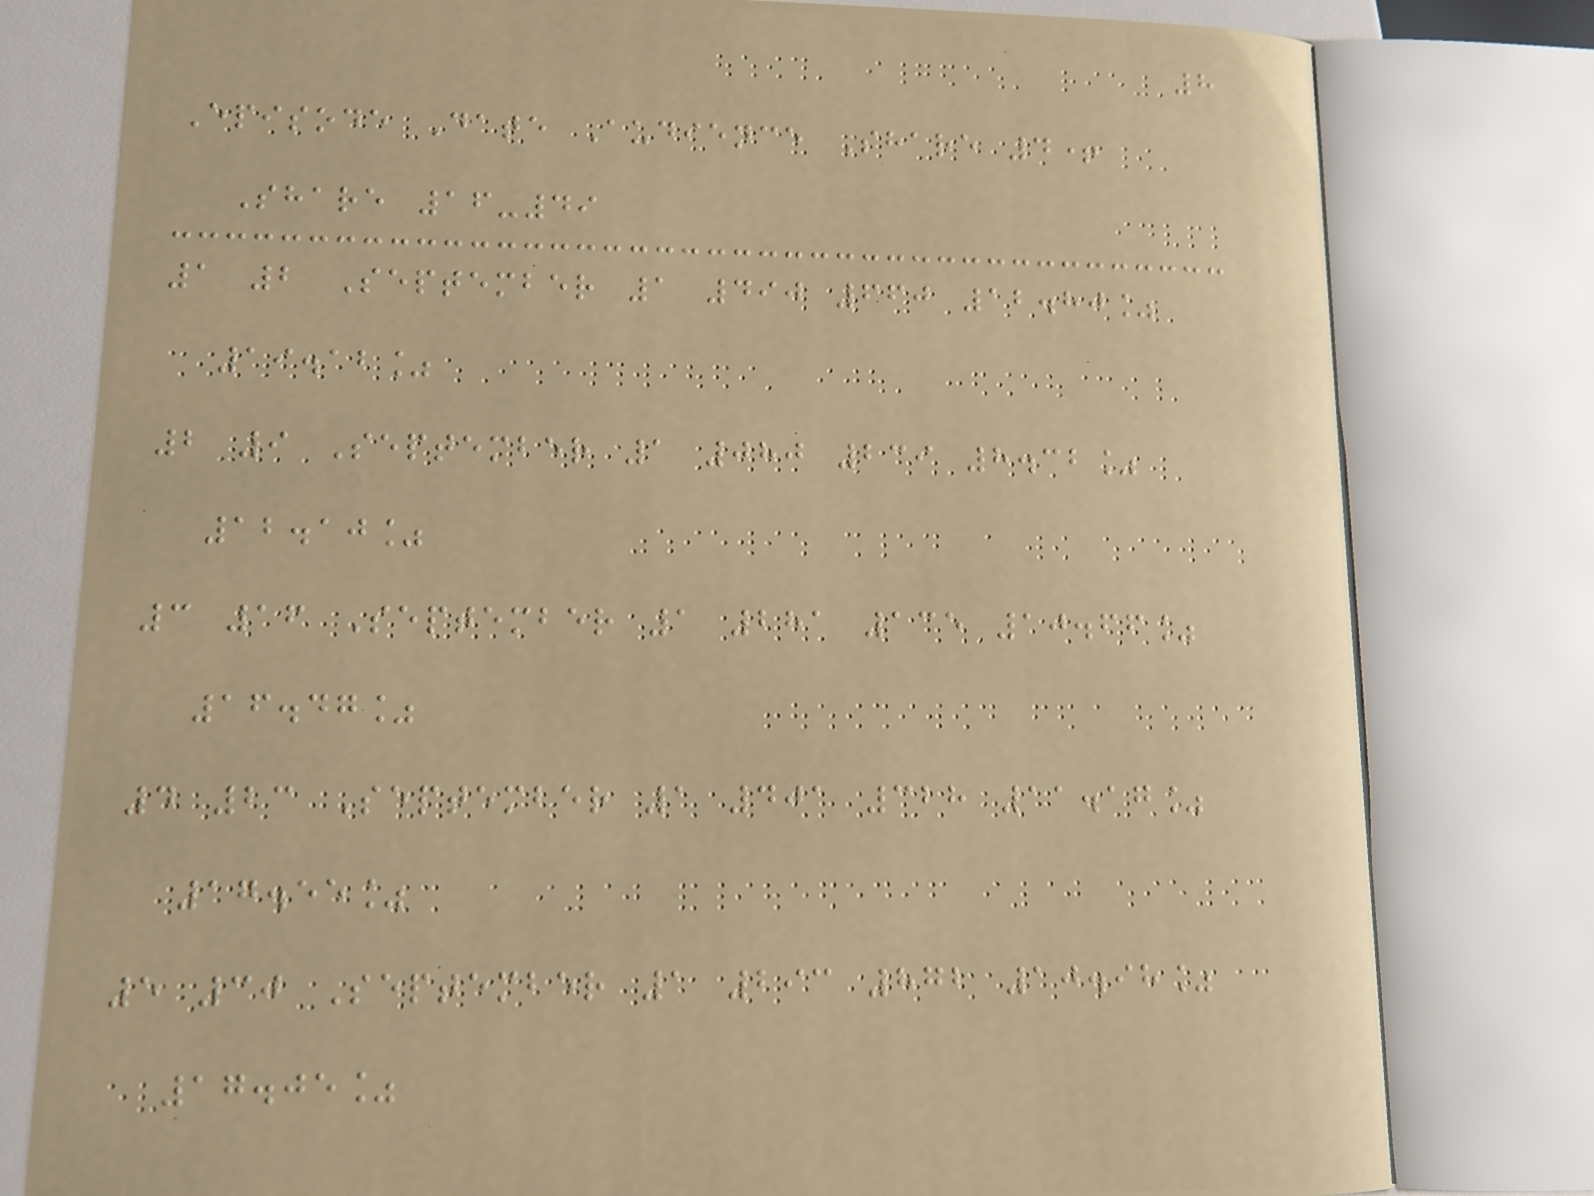8
Episode Date Audience Share 4+
Share 16-49
1 2 September 1 490 660 12.80%
19.12%
2 9 September 1 080 239 8.32%
12.10%
3 16 September 1 281 135 10.66%
16.47%
4 23 September 1 401 328 11.17%
17.55%
5 30 September 1 293 872 10.98%
17.05%
